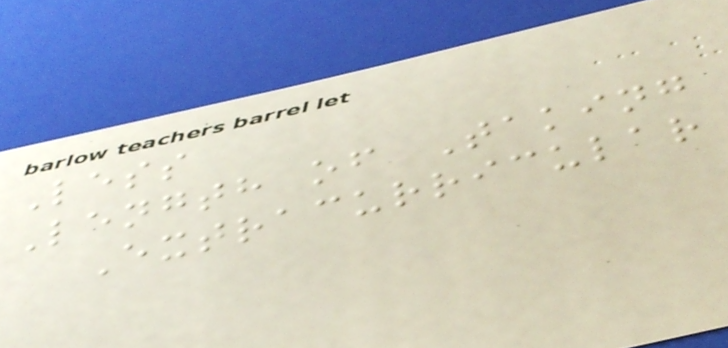Less
Length of Taking
Extracurricular
